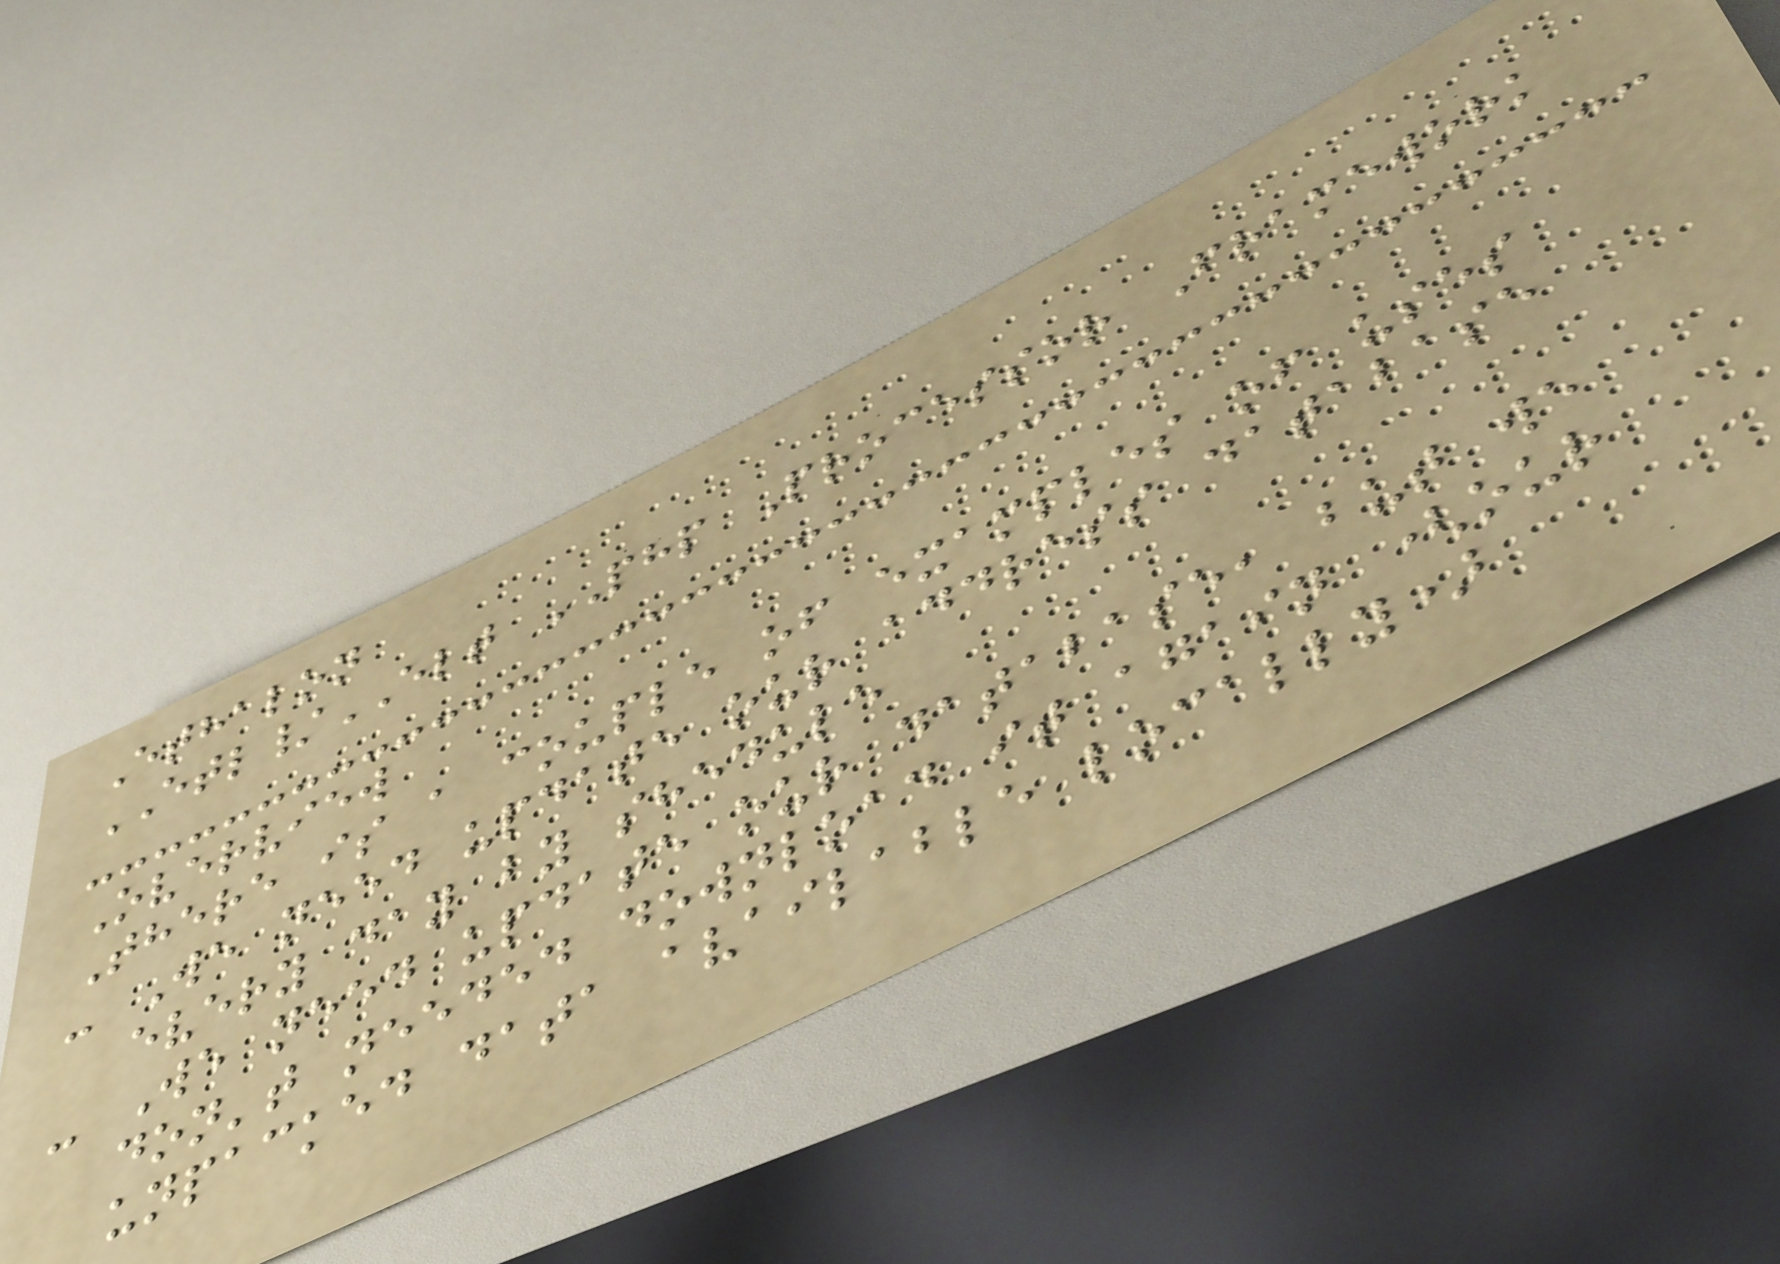Ethalon
ETL/ELT PHP Processor Framework
Overview
There is a couple of examples of uses
- We need update our address database
every day by shedule
- We need update our database, but we
don't needed download it again (our
unpacked data available locally)
